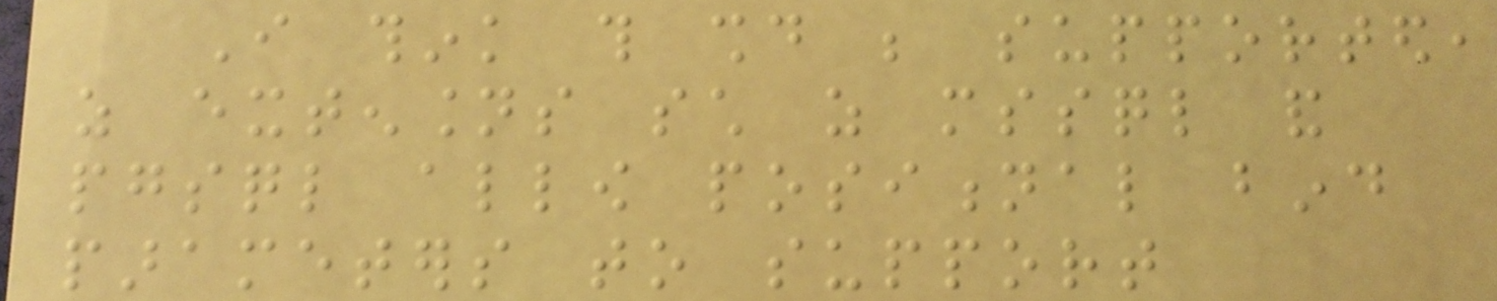I think this should be supported,
as extensions such as mssql and
pgsql allow positional bind
parameters to support
